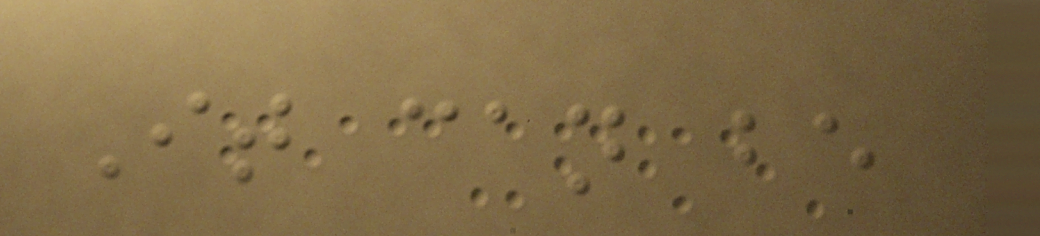It can be
